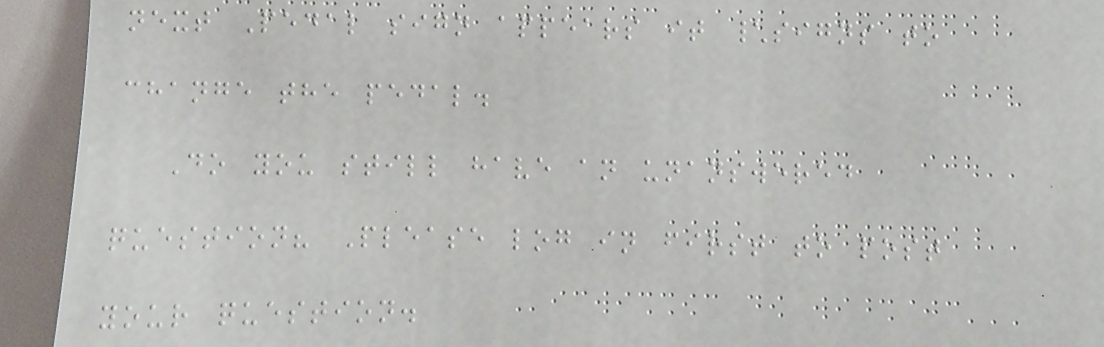next Pedal sign appears it \signs to
change the pedal.
Do you still have an unanswered
question? Please log in first to post
your question.
